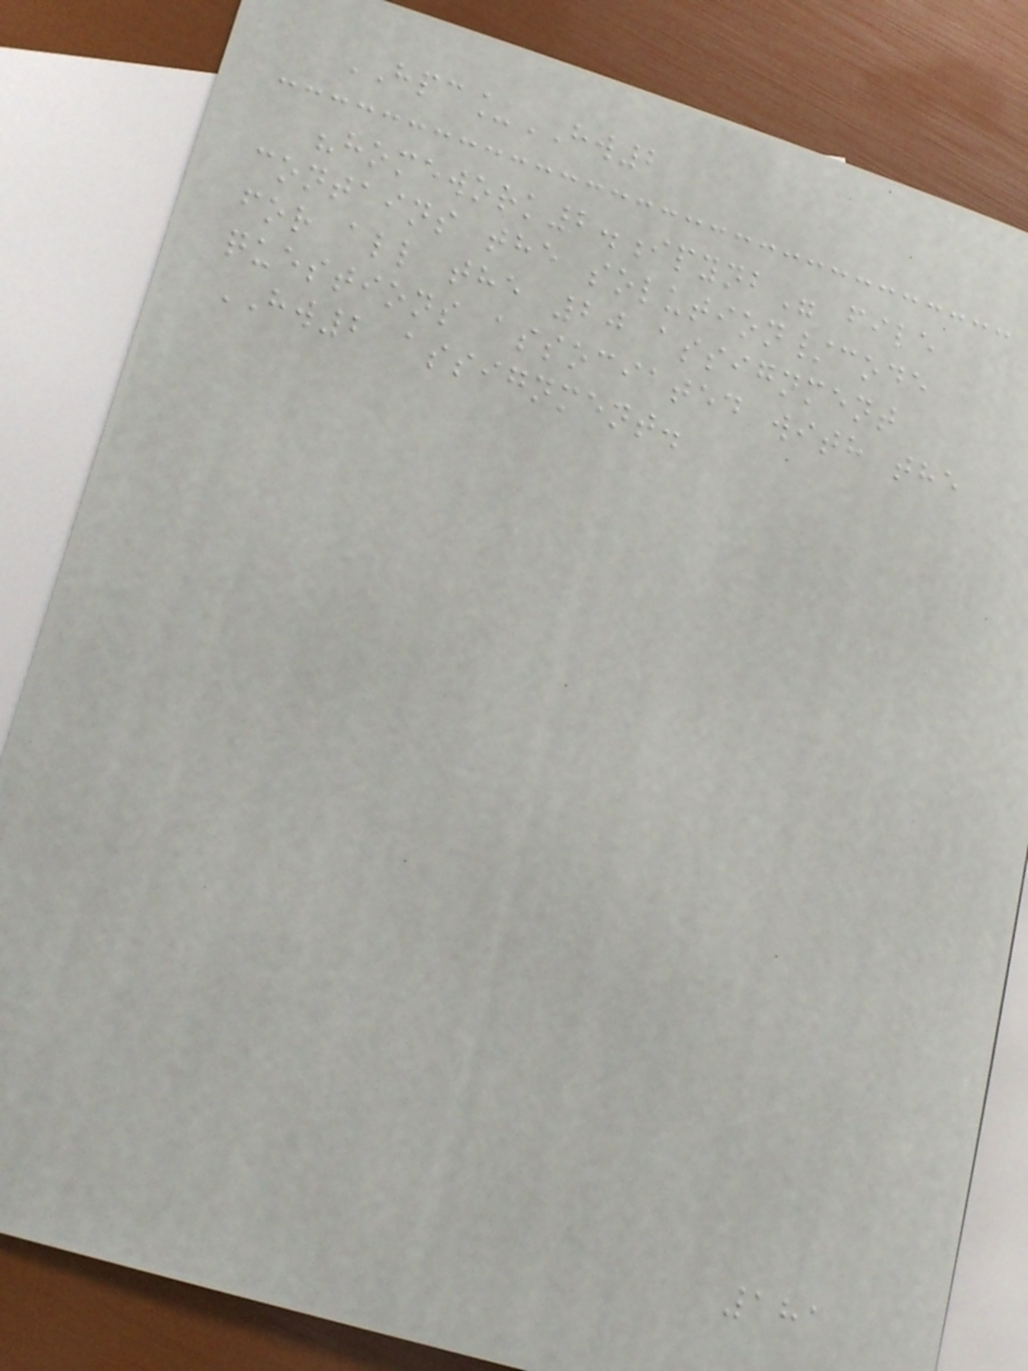HPC_HW2
"homework2.ipynb" file
contains the solution/code
for all the 20 assignment
questions associated with the
HW2 assignment.
181
